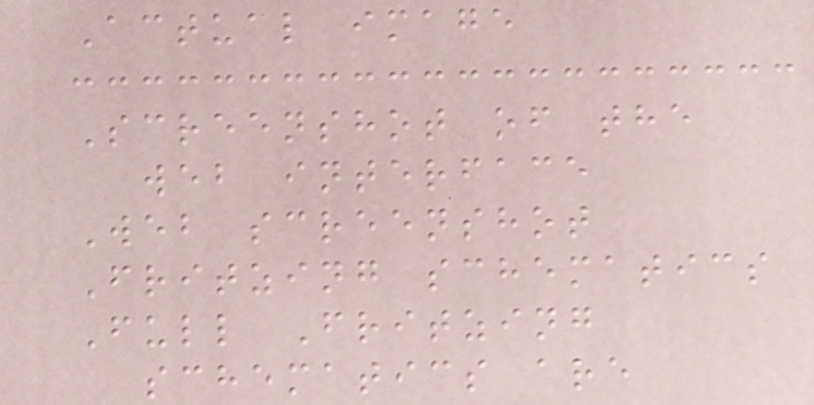Actual image
Screenshot of the
web interface
Web screenshot
Fritzing schematics
Full Fritzing
schematics are
